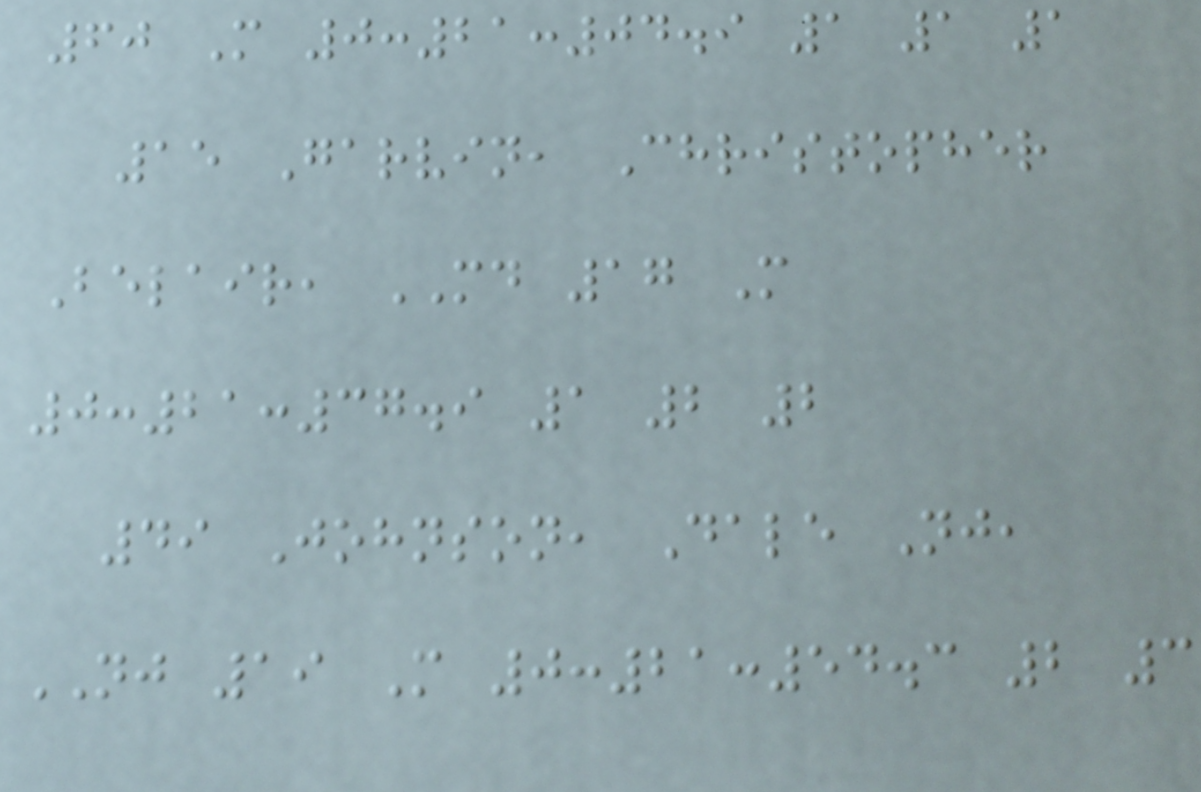60 M 0:21:04.9 1 1 1
15 Garvin, Christopher
Belair, MD 17 M
0:21:37.9 1 2 2
49 Johnson, Dale Nj,
NJ 19 M 0:21:54.3 2 3
